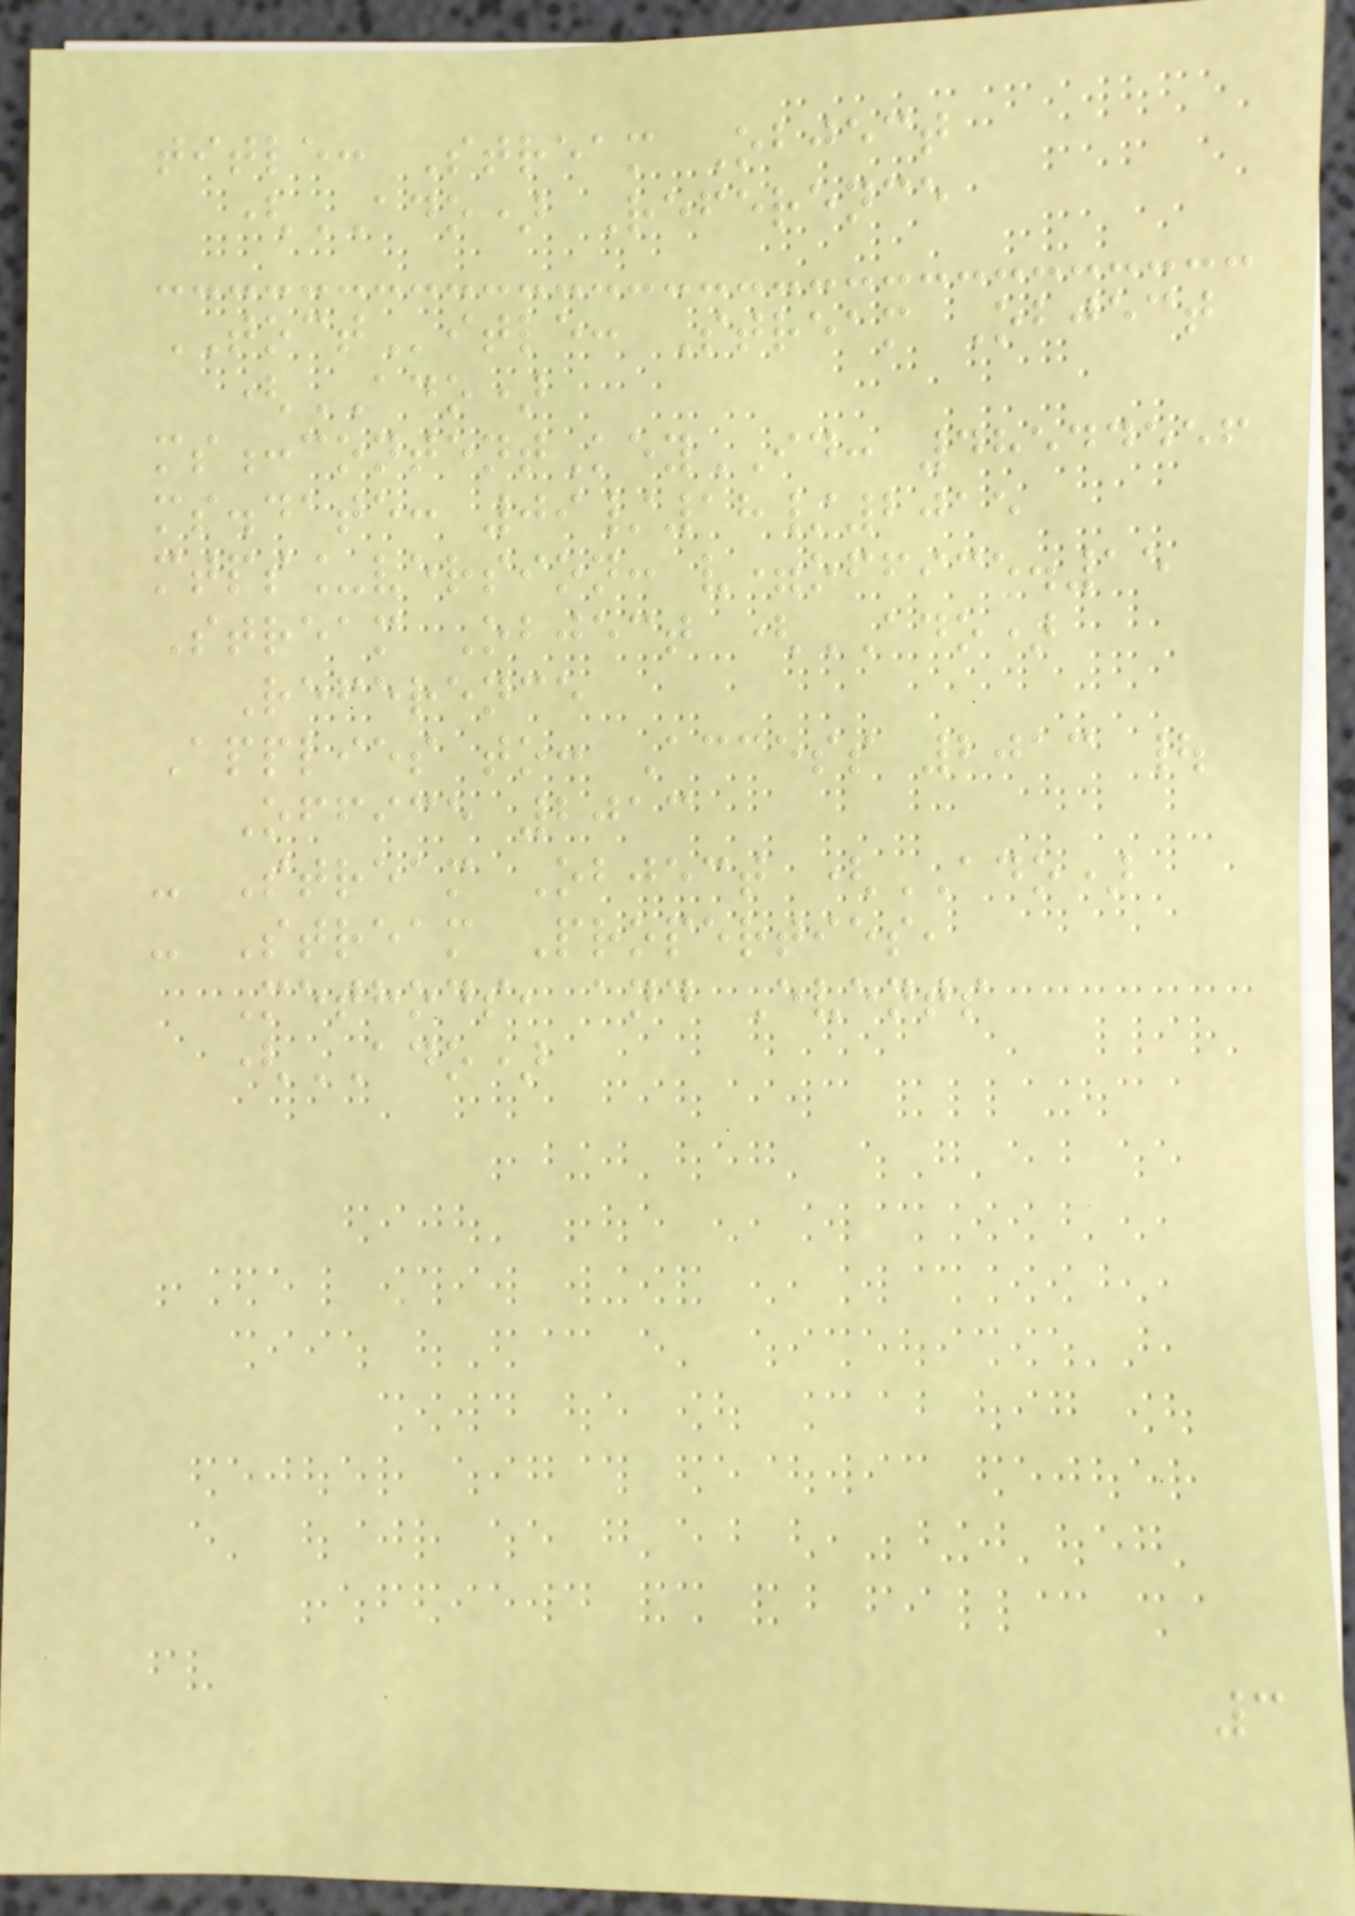title: Stream Object
(ADO) Reference
TOCTitle: Stream Object
(ADO)
ms:contentKeyID: 48544556
ms.date: 09/18/2015
mtps_version: v=office.15
Stream Object (ADO)
Reference
Applies to: Access 2013 |
Office 2013
- Stream Object (ADO)
- Stream Properties,
Methods, and Events
(ADO)
3
